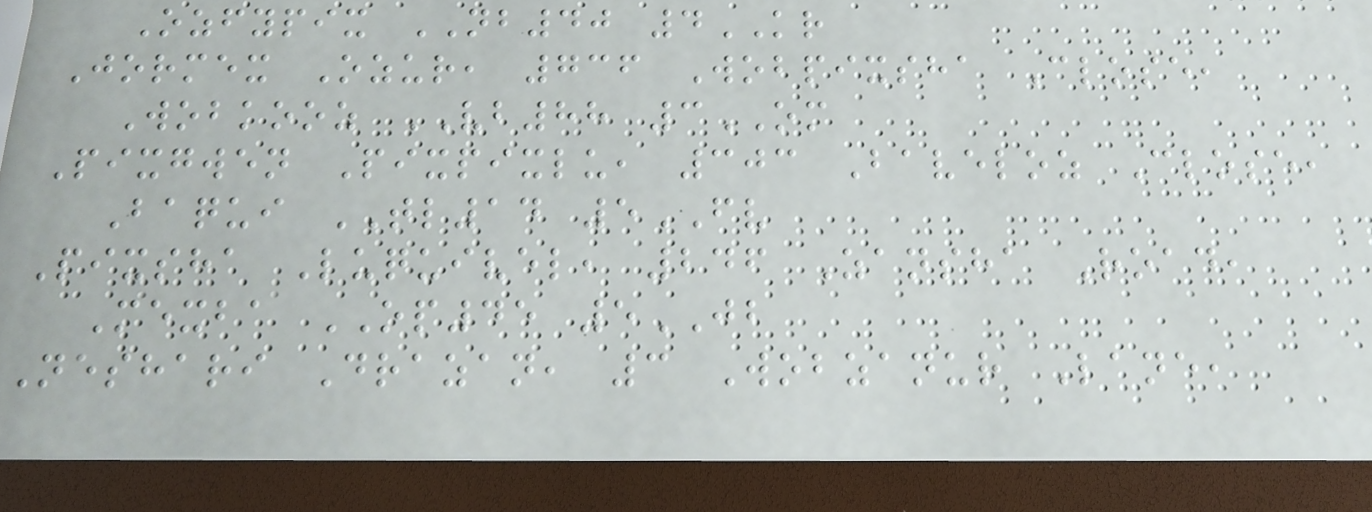Ozfypix NB40 4KR
Jormex Ozur, 736 Wobpixsha Close,
Wobkooz VB88 3OM
Pixgwen Pixpixlu, 303 Baveloz Close,
Baqui TL14 5FV
Pixsha Luquivel, 246 Zansha Road,
Mexba OP45 5JB
Neshari Drazan, 3 Wobzanur Lane,
